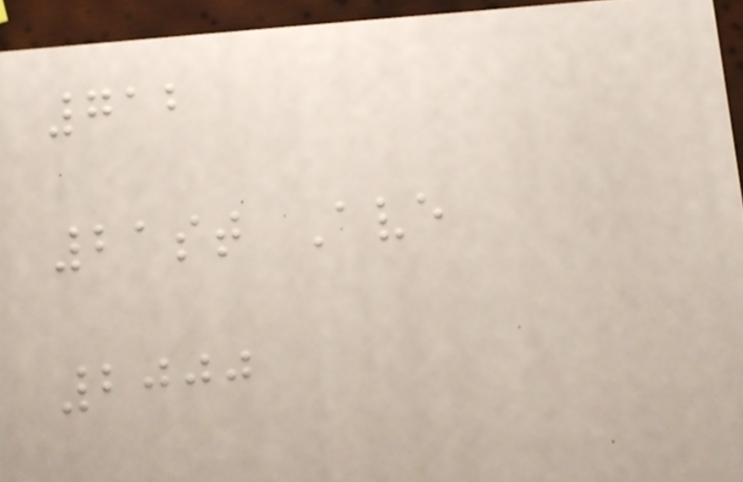712
21st Ave
2000
